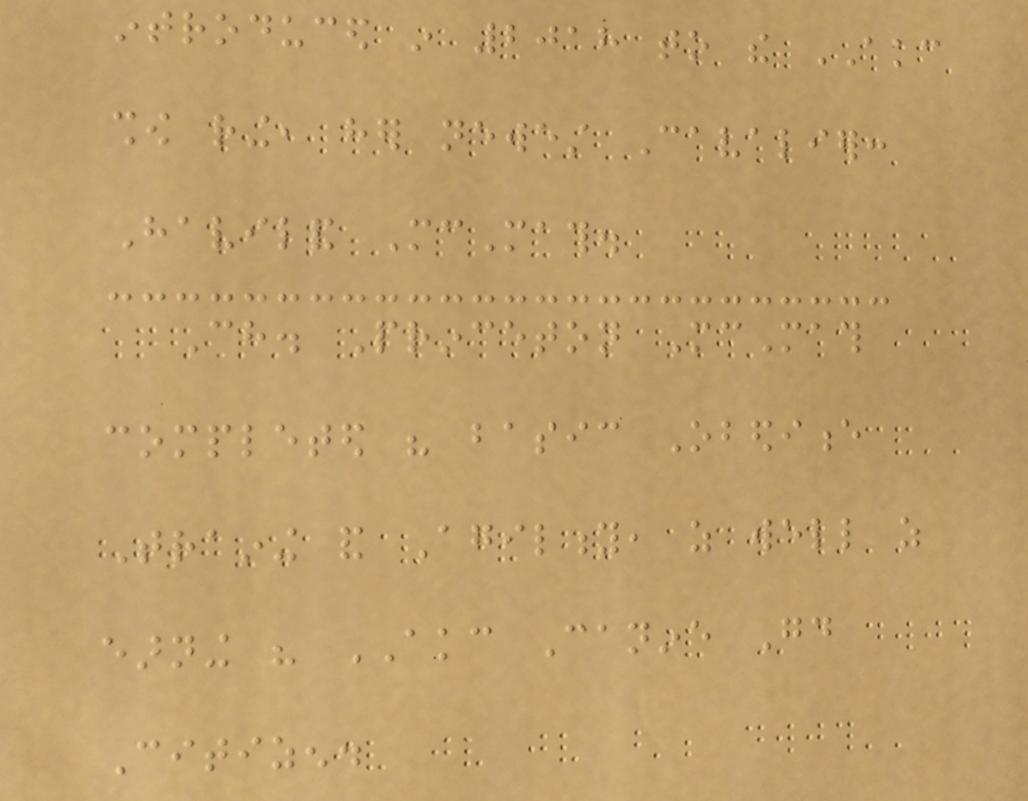introduced in 2018 to the AKC
show ring, her newest Cavalier:
Haviland McMath.
Ch. Princeton McMath
completed his basic Obedience
Training and Agility, as well as
earning his AKC Canine Good
Citizen.
